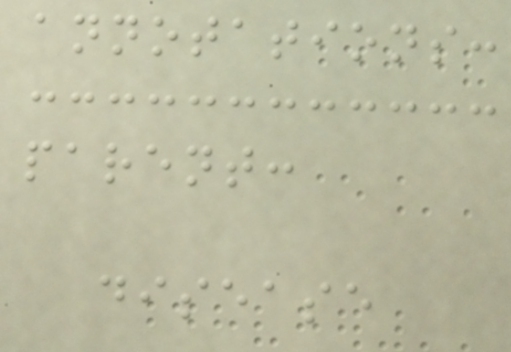annotations:
parent:
disease
